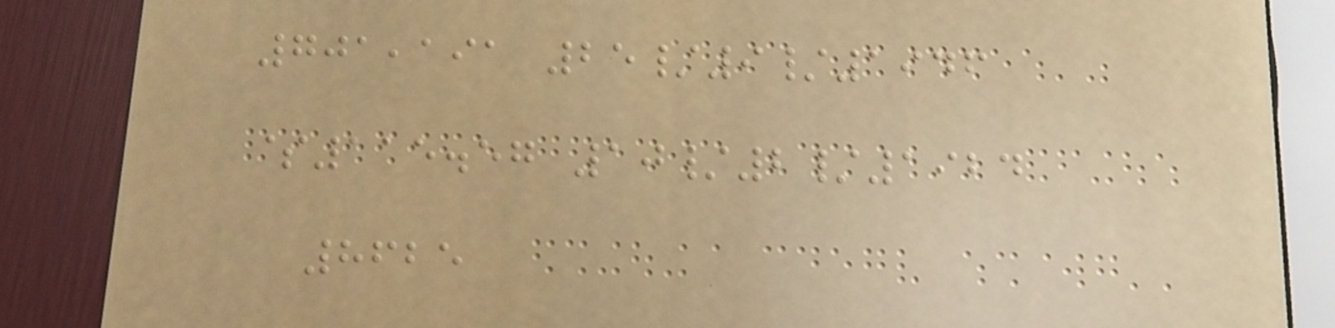701,191 25/9/1946
$115.57 10/2/1924
8625
